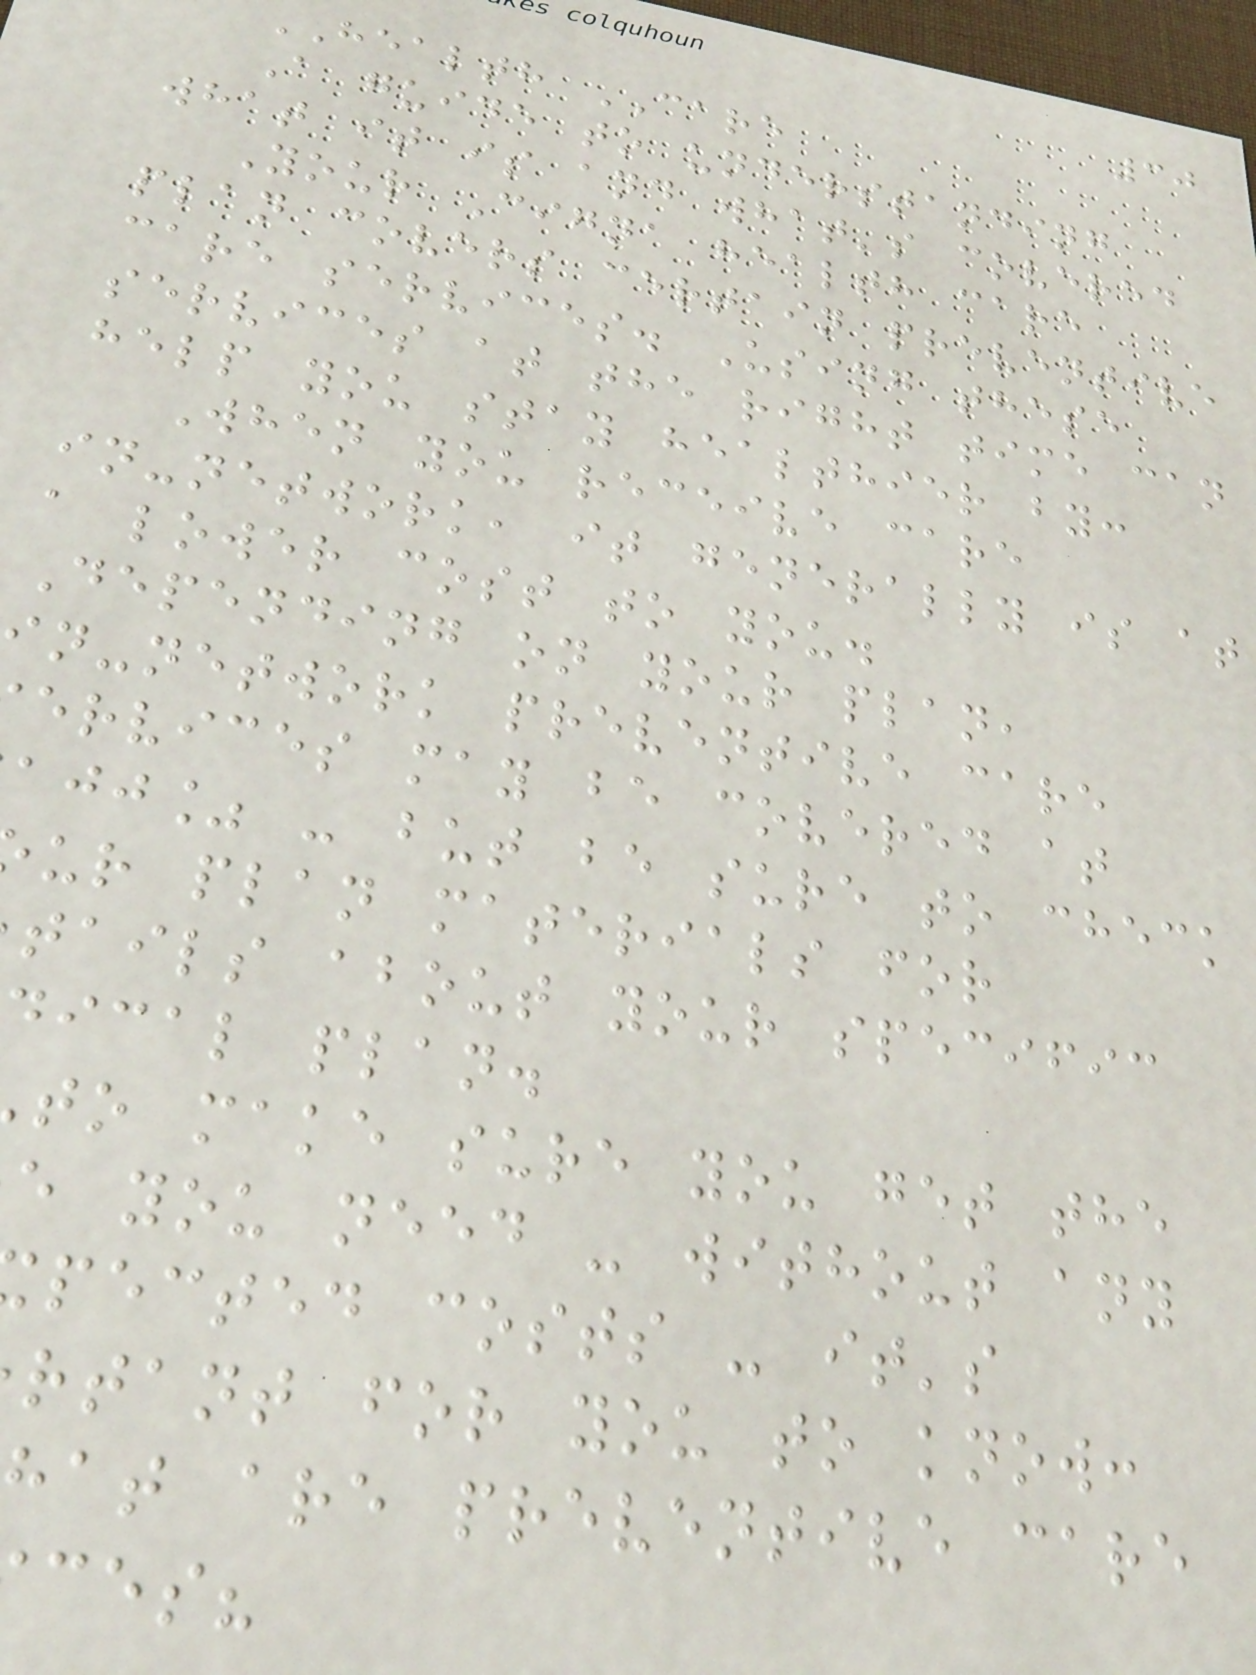30
HEALTH CARE
A guide to understanding
what it is and what's covered
Your Cigna health care
plan covers certain preventive
care services. Using these
services at the right time can
help you stay healthier by:
When you receive care
in-network, it generally is at
a lower cost to you.
Depending on your plan,
n-network preventive care
ervices may be covered at
ajj% - but be sure to check
ur plan materials for
tails about your specific
ical plan.
to make sure you get the
e you need - without any
pected costs - it's
rtant for you to know:
at are preventive care
ces?
